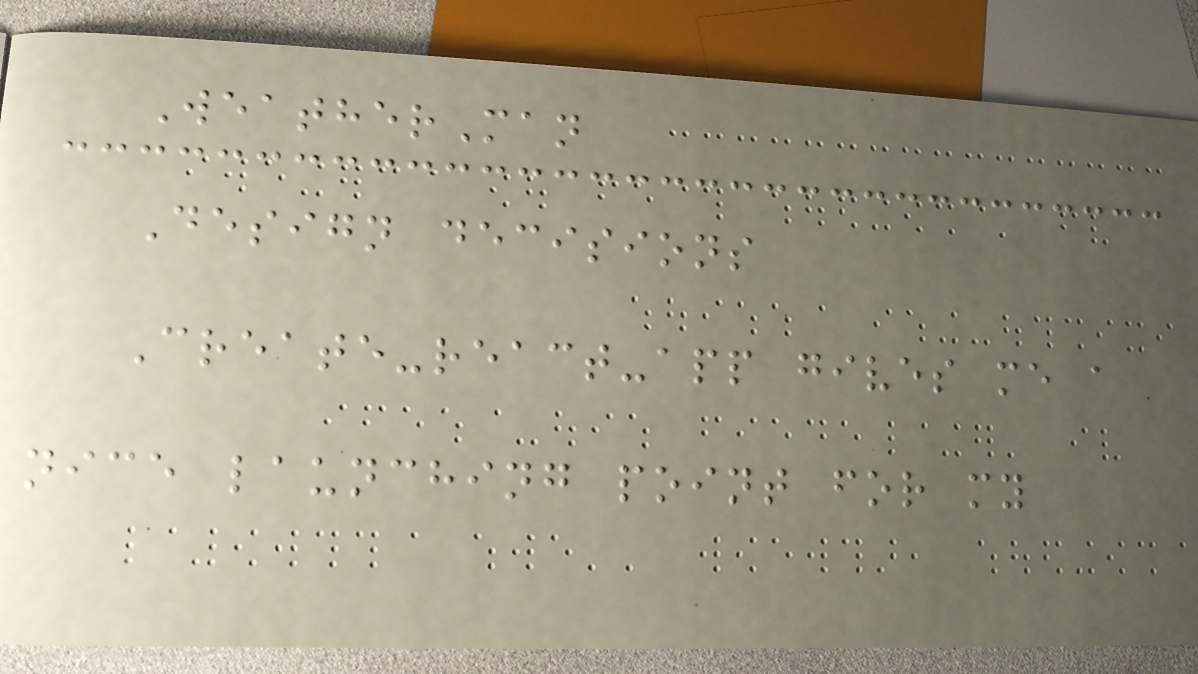WeatherMan
Design decisions
Create-react-app gives me a
nice launching point for my
